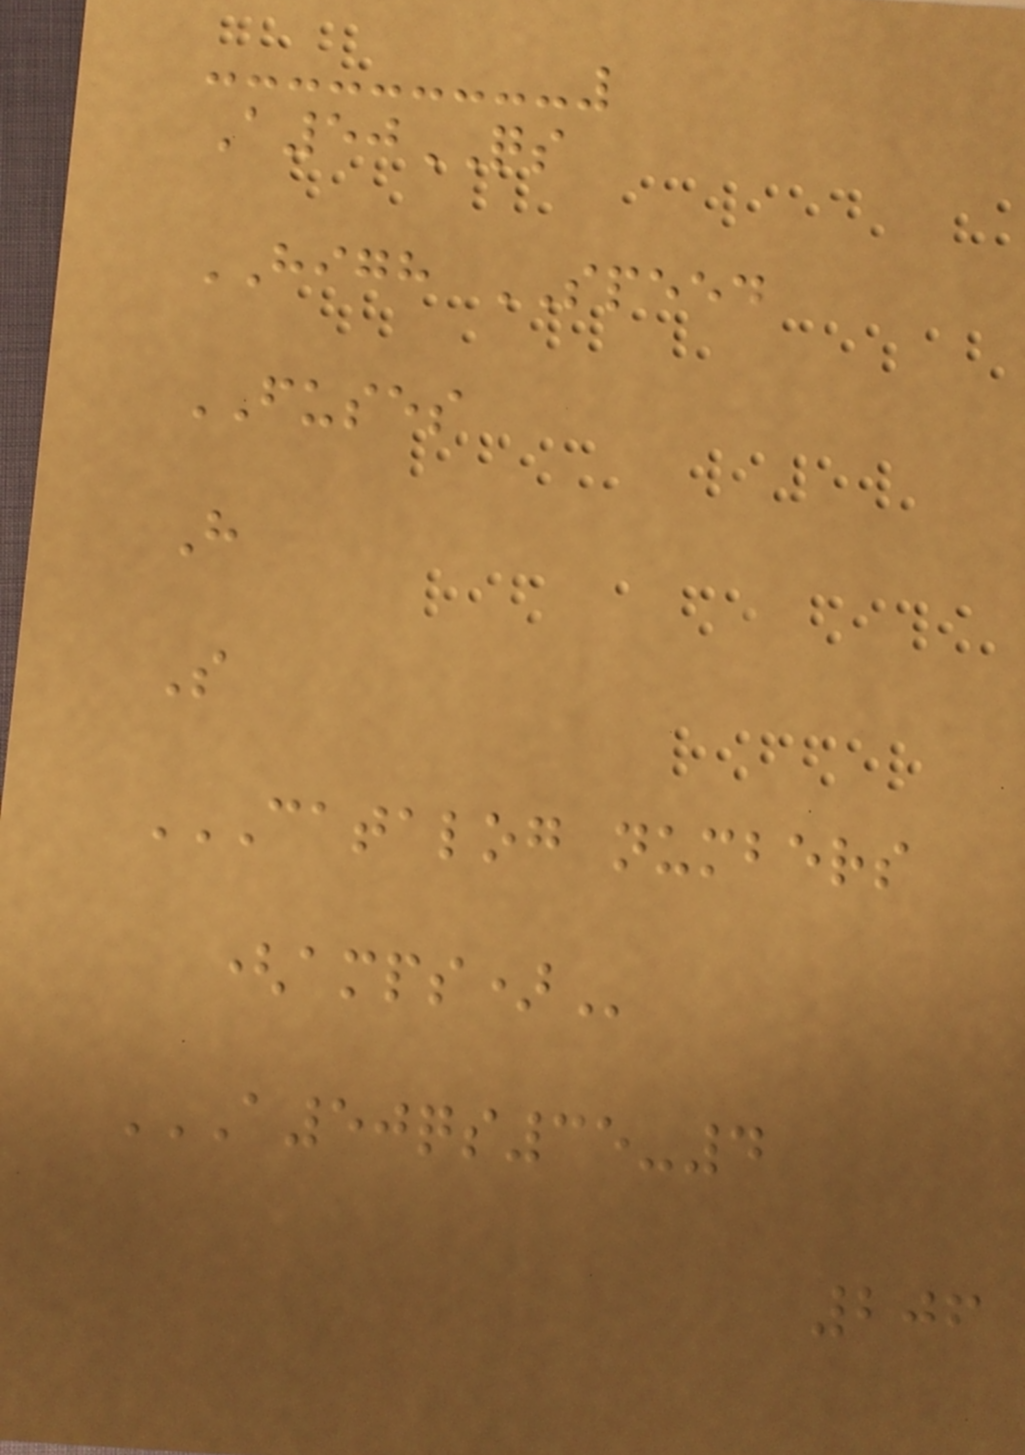A50QS
HIGH SPEED
FUSES
H
S
CATALOG NUMBERS
(AMPS)
A50QS35-4
206
